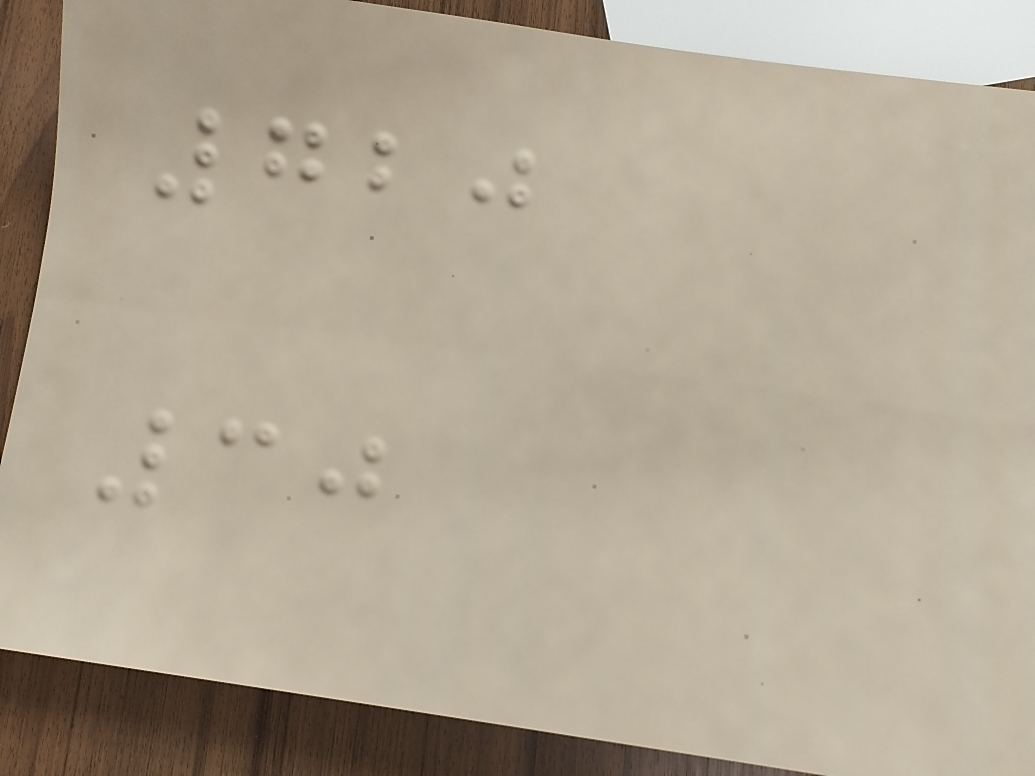720
30
